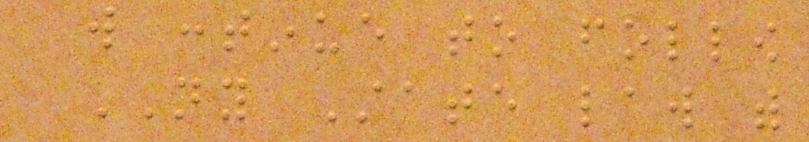will continue to follow
NY State law with
